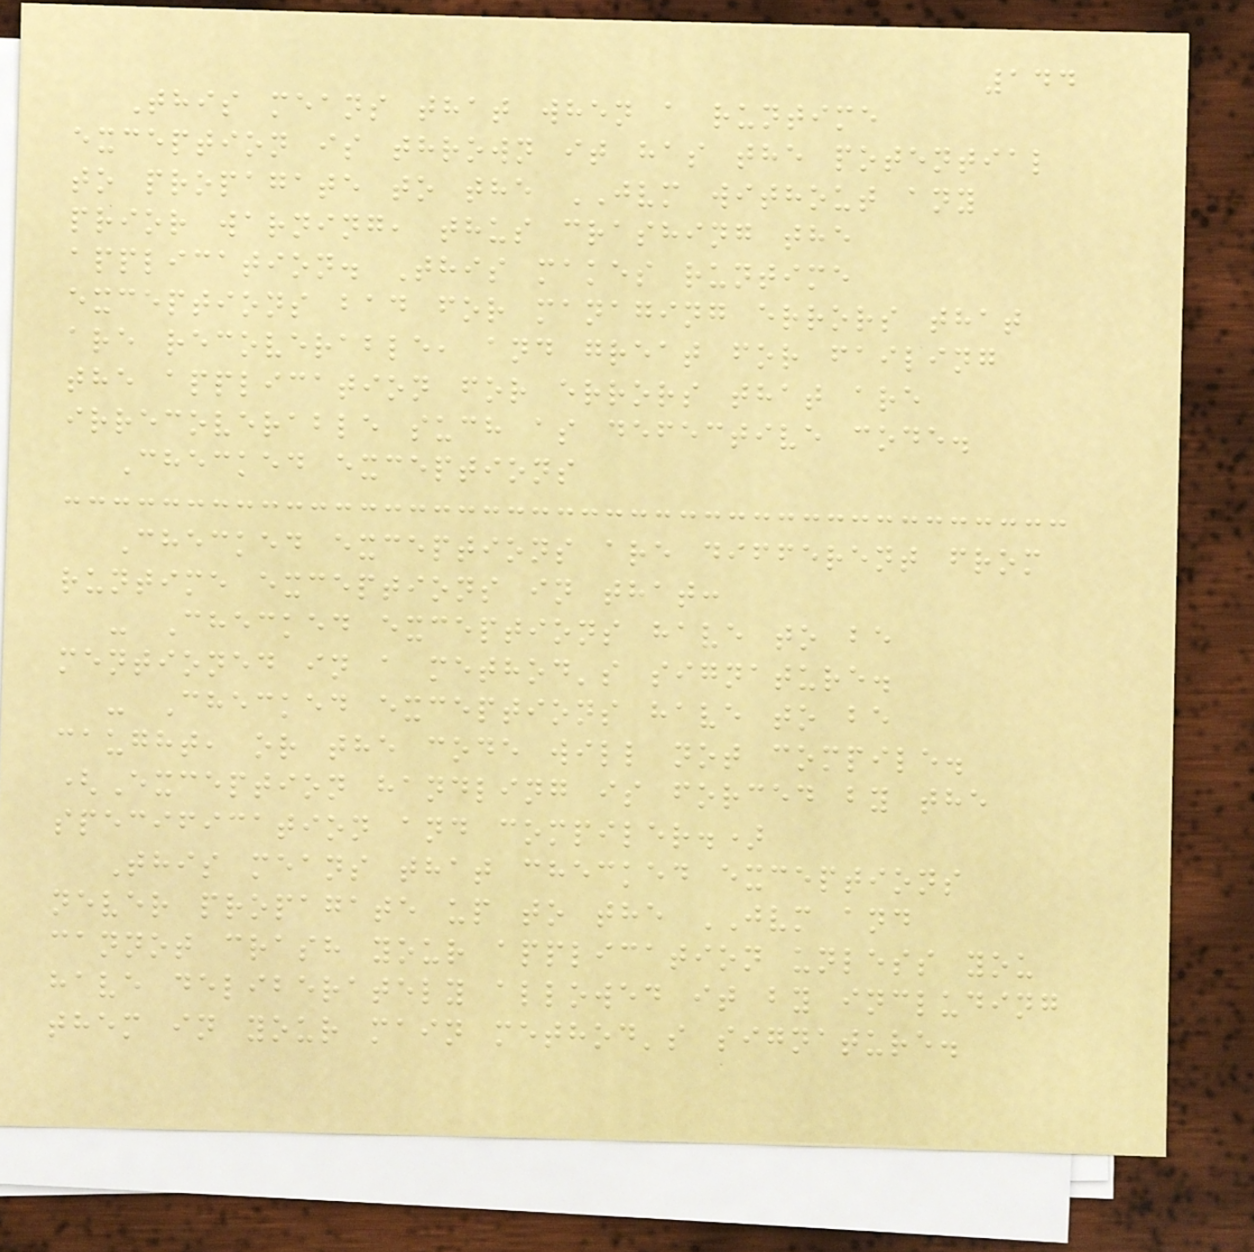144
This means that when a runtime
exception is thrown it has the potential
to propagate to the JVM without any
prior warning, thus crashing the
application. This makes runtime
exceptions bad for managing errors that
are recoverable, and great for failing
the application for errors that are
irrecoverable such as defective code.
Checked exceptions
Checked exceptions are different from
runtime exceptions in that:
- Checked exceptions have to be
mentioned in a method's signature.
- Checked exceptions have to be
caught, or the code will not compile.
(Exception handling is forced by the
specification and compiler.)
This means that checked exceptions
never propagate up to the JVM and
cannot crash your application unless you
have deliberately allowed it by including
them in your main method's signature.
